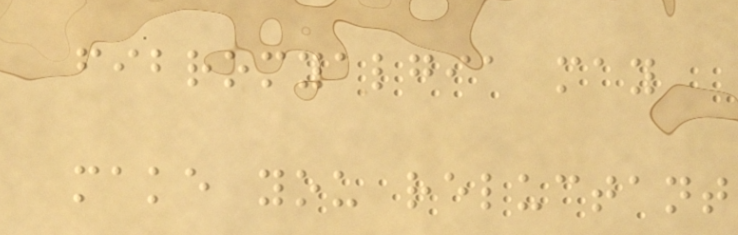fibromyalgia may
make you reluctant
